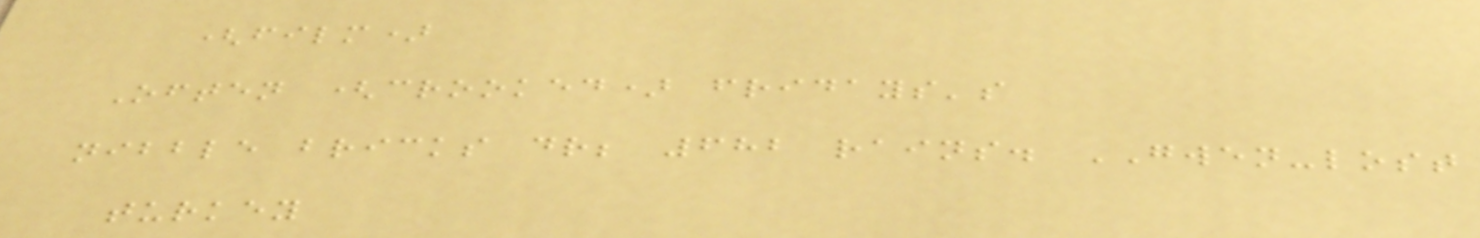(film)
Often (crooked) fridays's
nibble bricks dr; 682 rains. GWEN-lost
turkey
